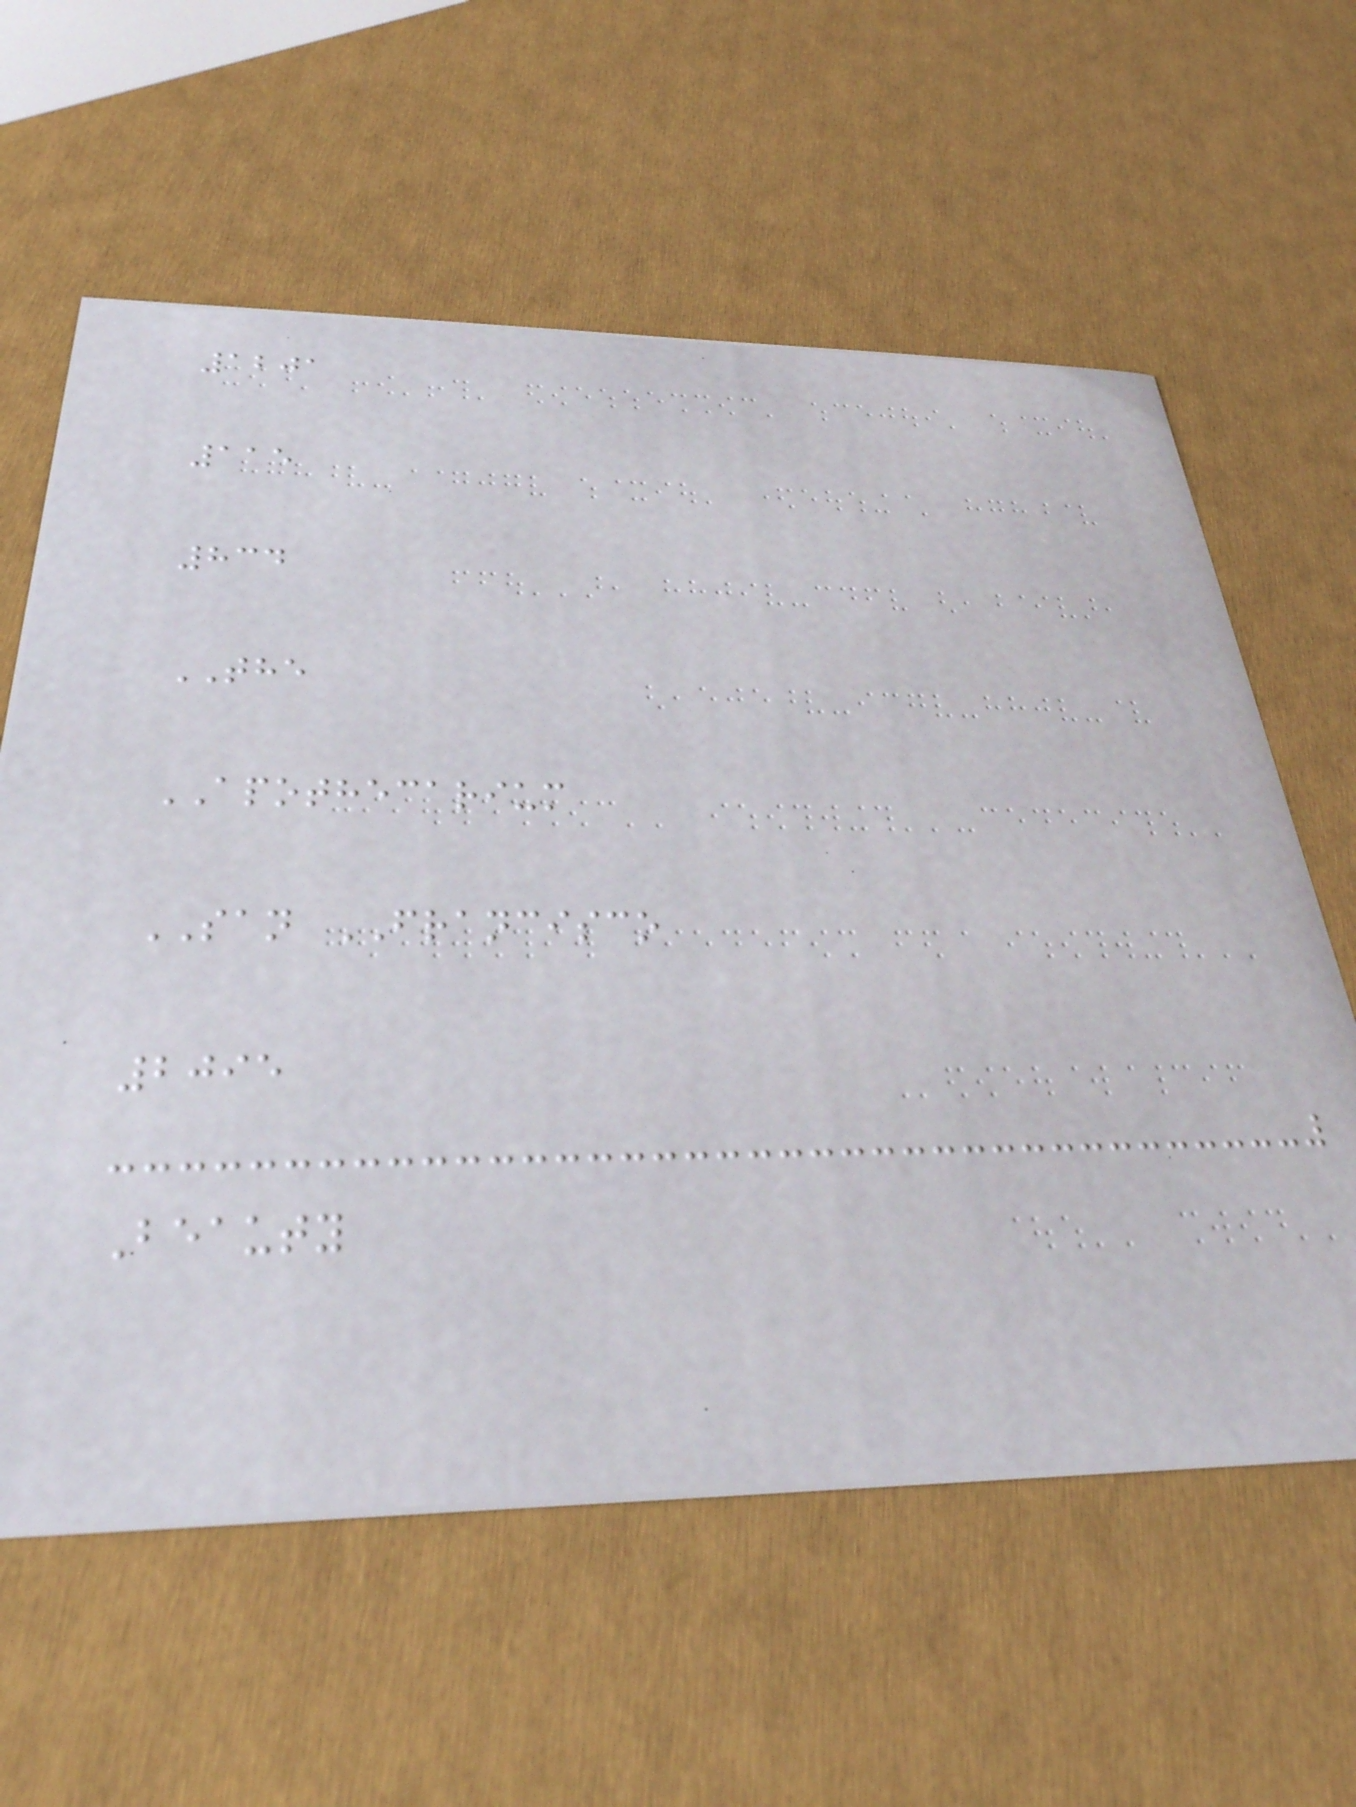1201
115
834
THE
APOTHECARIUM
SAN FRANCISCO
2095
Beauty
